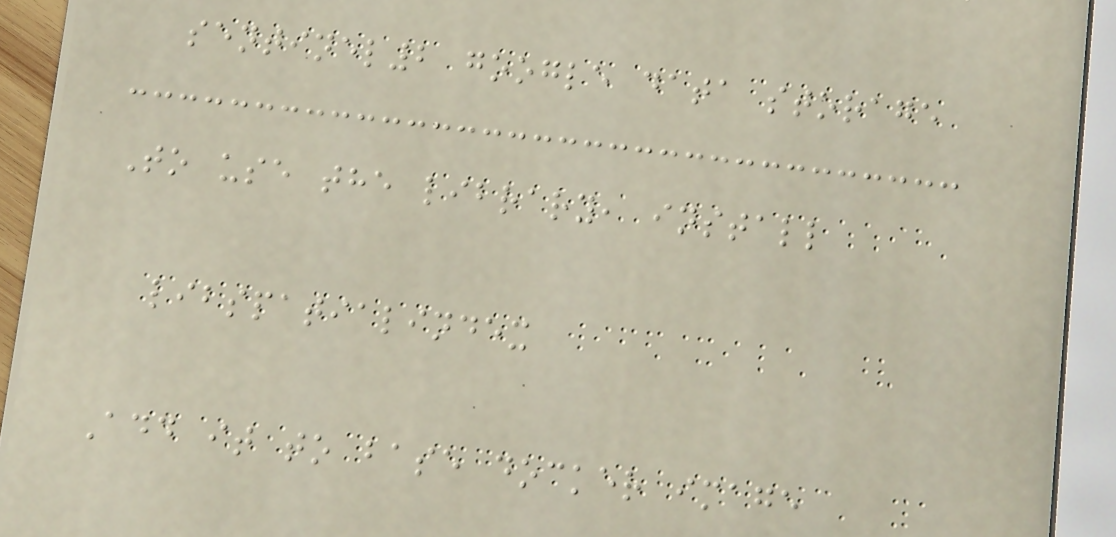sentinel2 google data storage
To use the library, install
libspatialindex
Add it to base docker image
